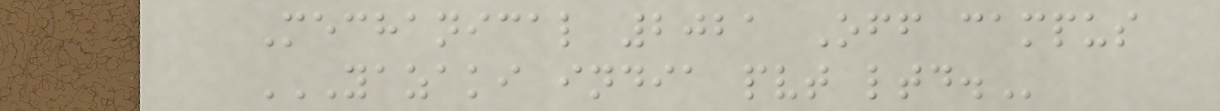Mechanical 2021 Off campus
YAZAKI INDIA PVT LTD.
